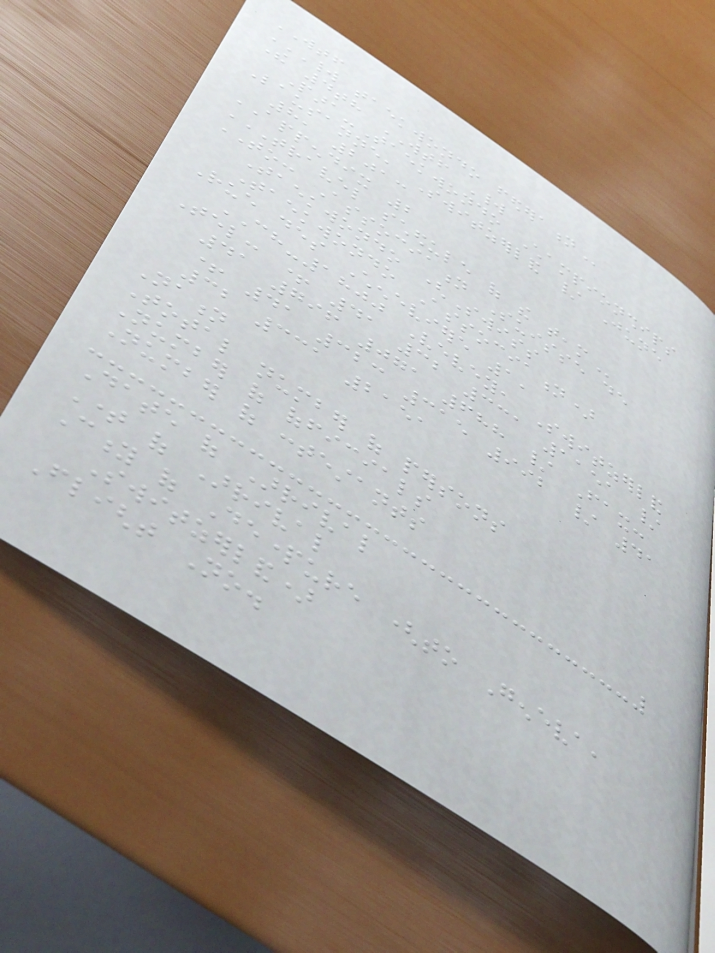WTF
WORLD TAEKWONDO FEDERATION
The 4th WTF World
Para-Taekwondo Championships
Lausanne, Switzerland / June
8, 2013
APPENDIX 2
TRAVEL SCHEDULE OF THE TEAM
TO: Association Suisse de
Taekwondo (Swiss
Taekwondo Association)
Rue des Cheneviere 1,
CH-1800 Vevey, Switzerland
Tel: + 41 32 331 1151 /
41 796 071 688 / Fax:
+ 41 323 315 992 / 41
32 331 2151
Nation
Total number of persons
Number of officials
Number of contestants
Date of Arrival
Time of Arrival
City of Departure (to Geneva,
Switzerland)
Flight No.
